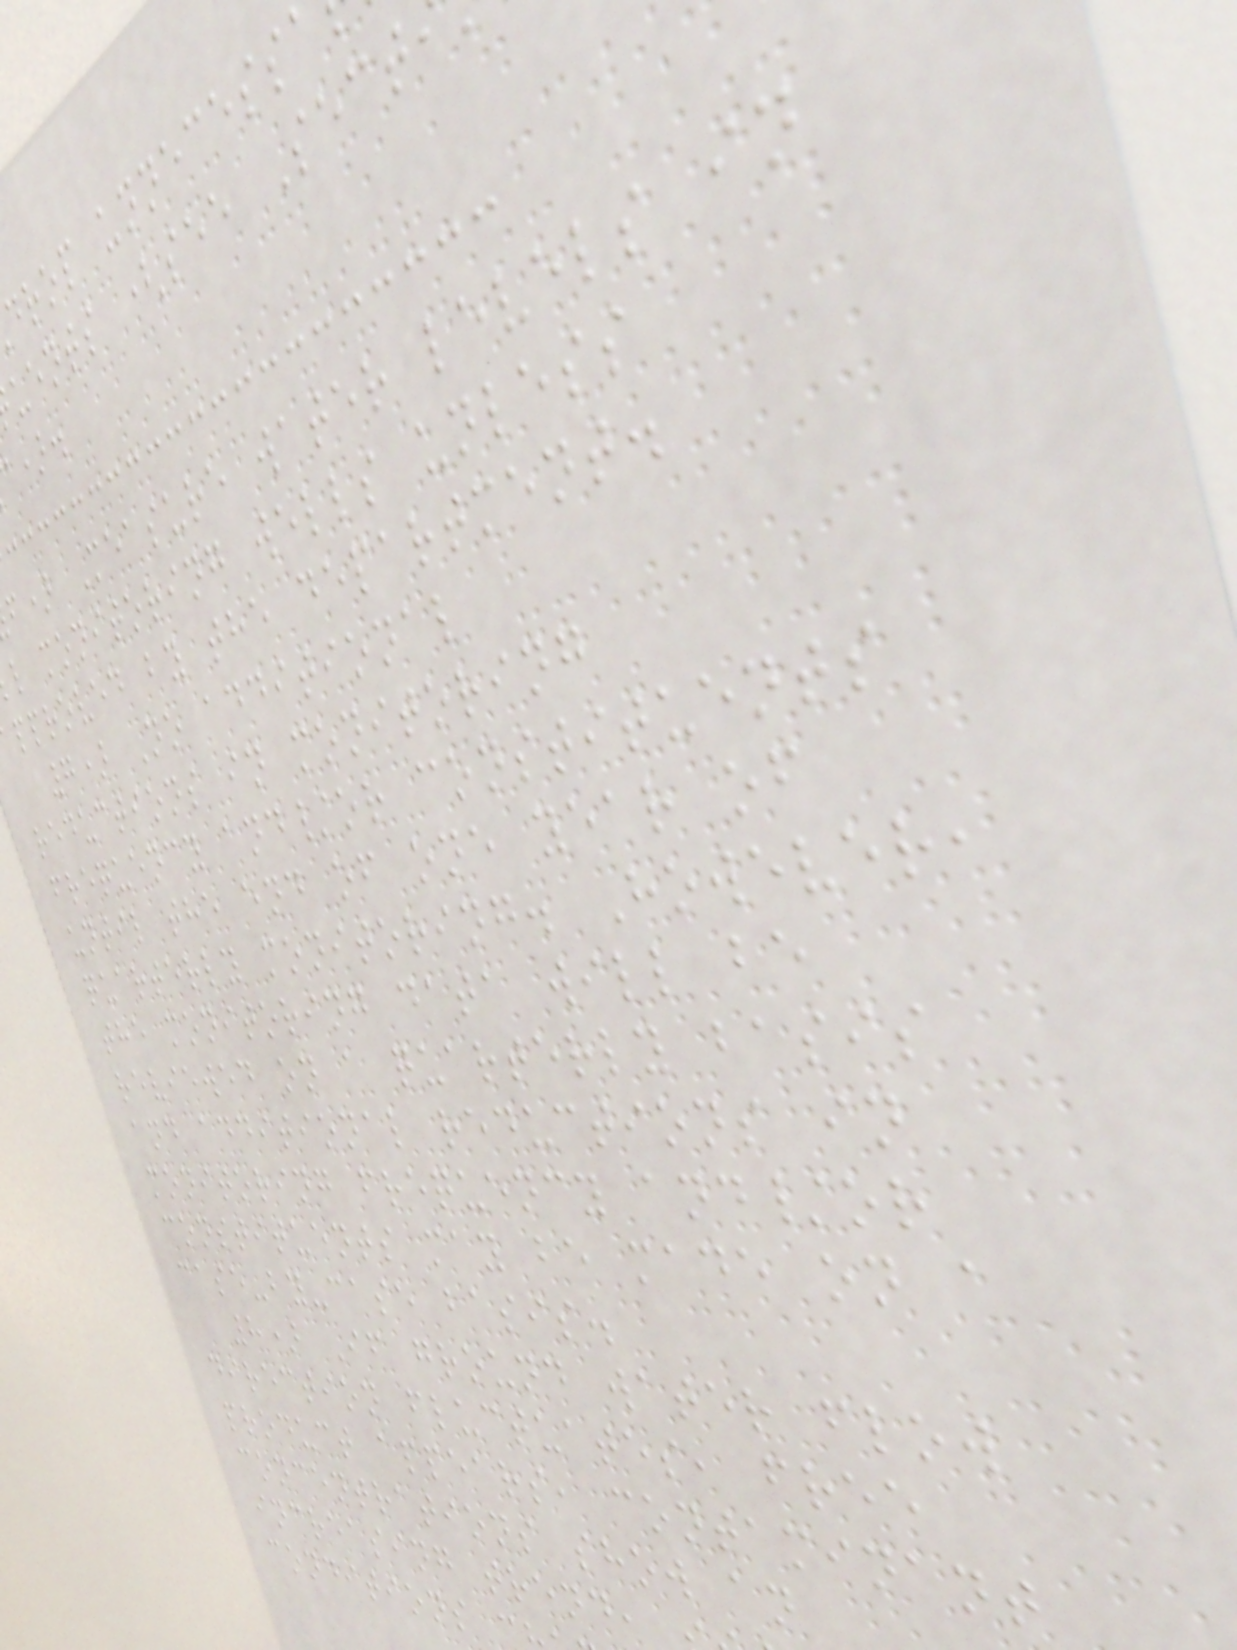drop unnecess
uents (see Sect
f) Measure water levels in
l monitoring wells unless
pproved by the department.
7) No additional
reductions in monitoring
frequency and/or constituents
until the end of one year of
quarterly monitoring. However,
the monitoring data will be
reviewed on a quarterly basis
and additional reductions in
monitoring frequency and/or
constituents may be made on a
case-by-case basis.
8) If ground water flow
direction fluctuates, free
product appears, contaminant
concentrations show an
increasing trend,
conditions
